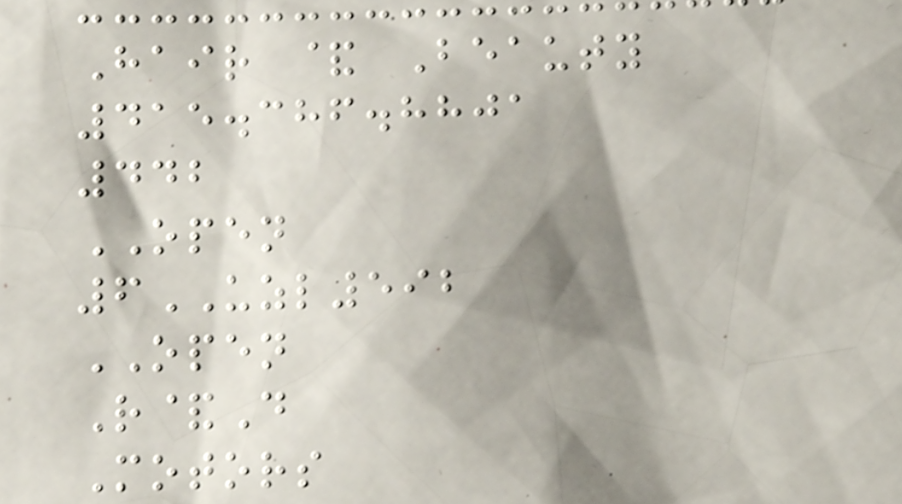Hair & Beauty
415.386.8801
442
OPEN
6UZL592
OPEN
R&D
Motors
